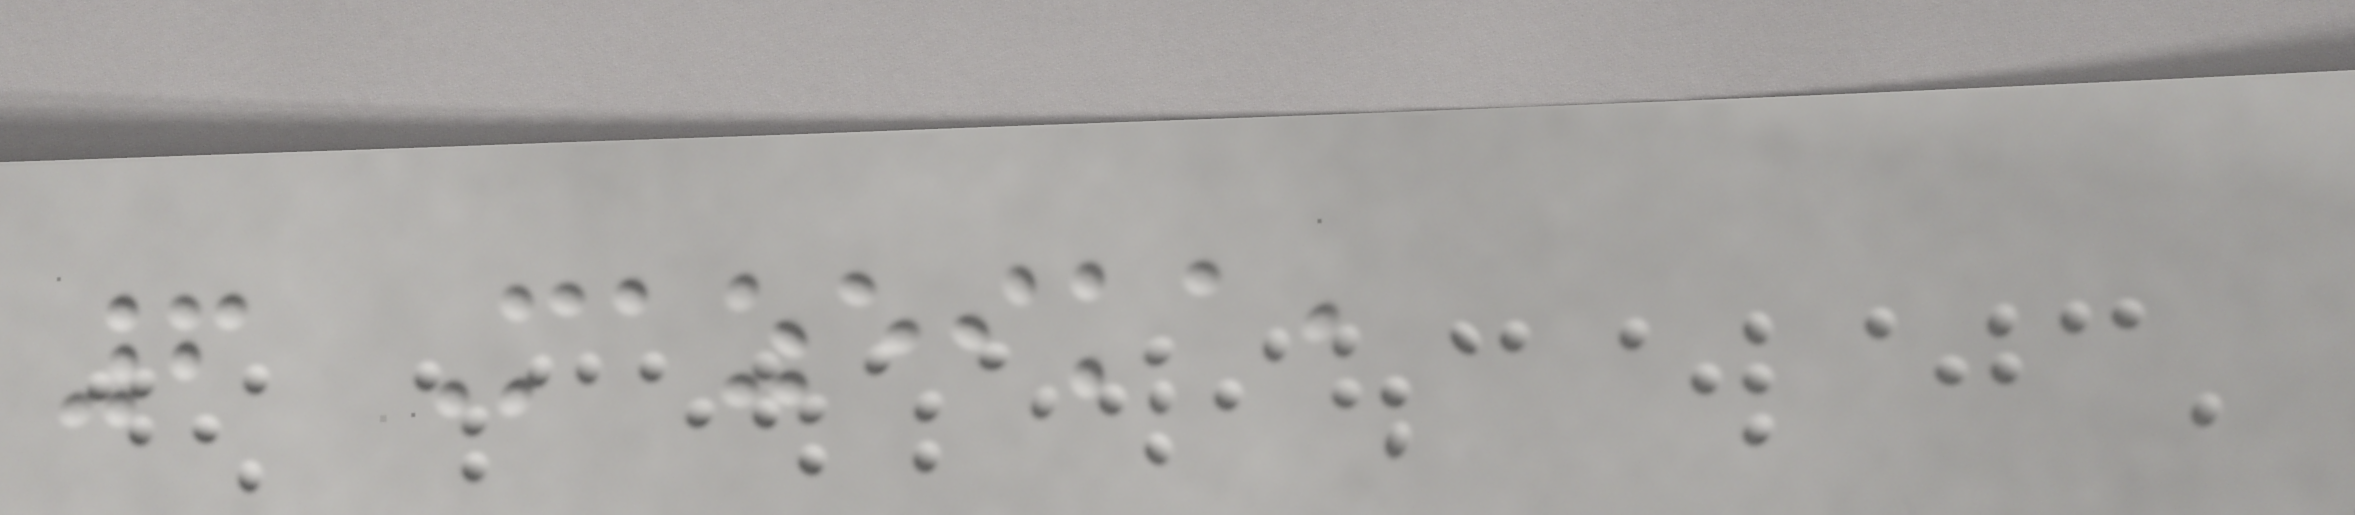6 Mazeika,
